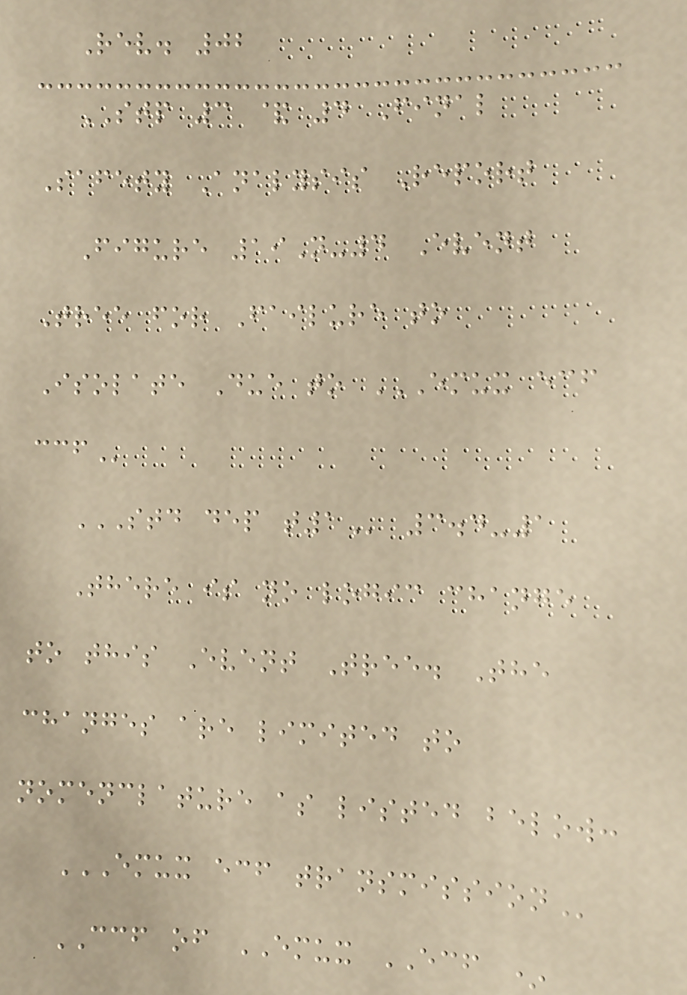Rev. 02
STP 3 & 4 Final
Safety Analysis Report
Figure 19N-4 Event
Tree for Failure to
Isolate Due to EMUX ECF
CCF
STD DEP T1 3.4-1
There is no logic change
to this Event Tree. The
changes are limited to
nomenclature as listed below:
EMUX ECF TRANSMISSION
CCF of EMUX ECF *
